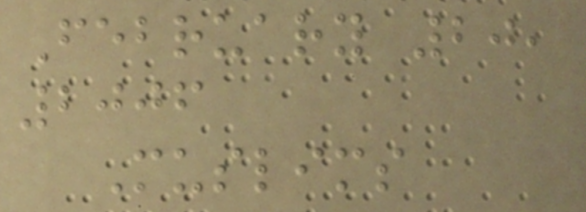February 20,
2006
Muslims
